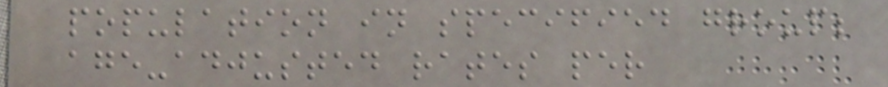population in specified group;
age-adjusted rates per
